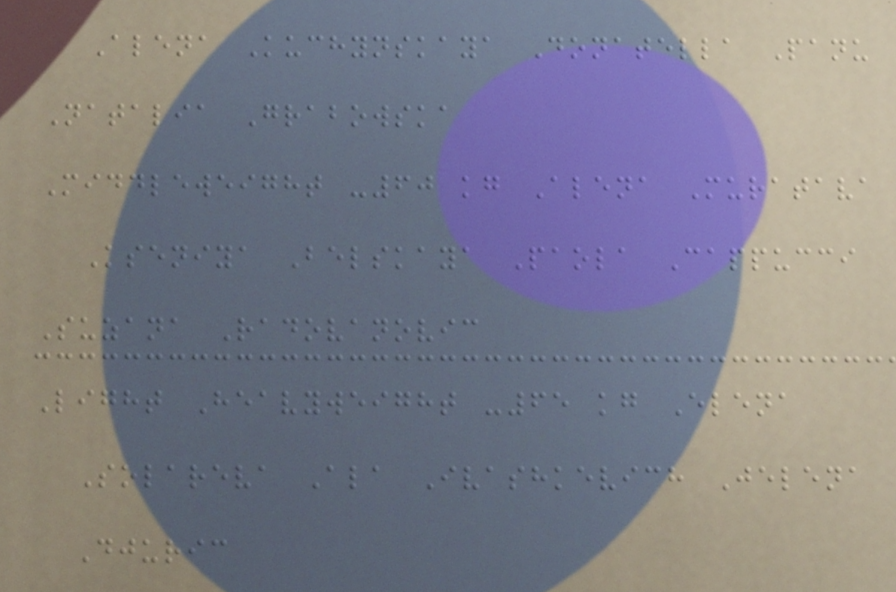Alena Kuchynskaya Donatella Panu
Natalia Grabowska
Middleweight -60 kg Alena Muratava
Kseniya Belskaya Paola Cappucci
Suzana Radovanovic
Light Heavyweight -65 kg Elena
Solareva Ala Ivashkevich Jelena
Djuric
